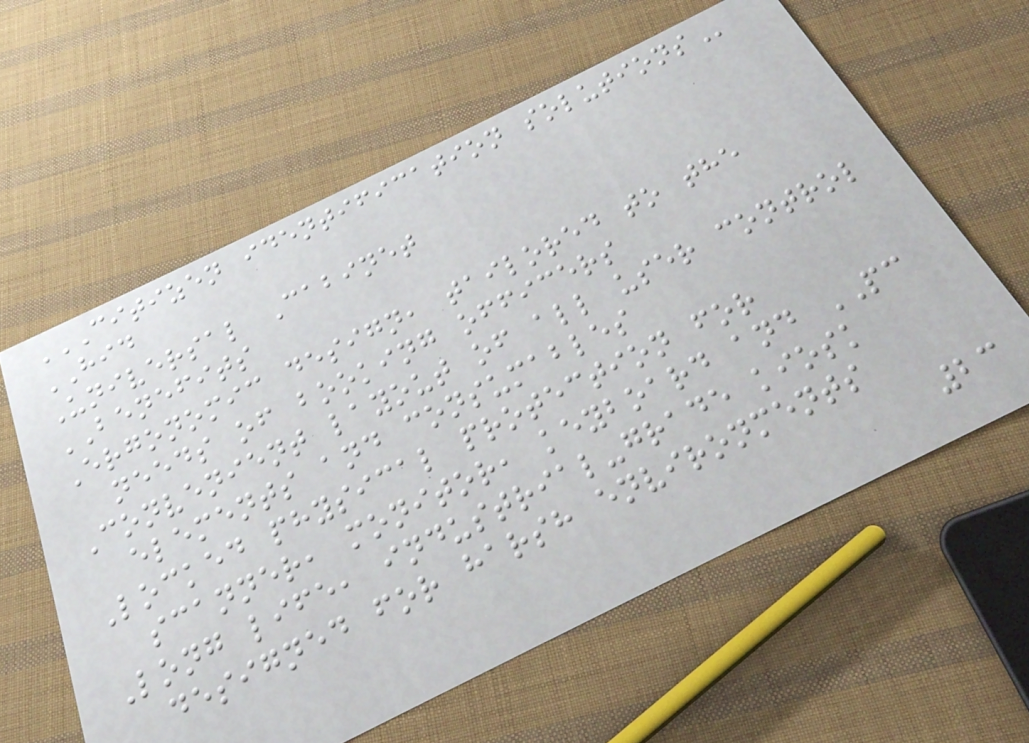CITIZEN IDENTIFICATION SOLUTIONS
HID
Universal Cabinet
BENEFITS
Ergonomic design, tailored to the
needs of booking officers
Convenient layout of all user control
elements and consumables
Locked physical protection for
scanner, monitor, keyboard and PC
Long life, industrial-grade kiosk
designed for harsh environments
23
